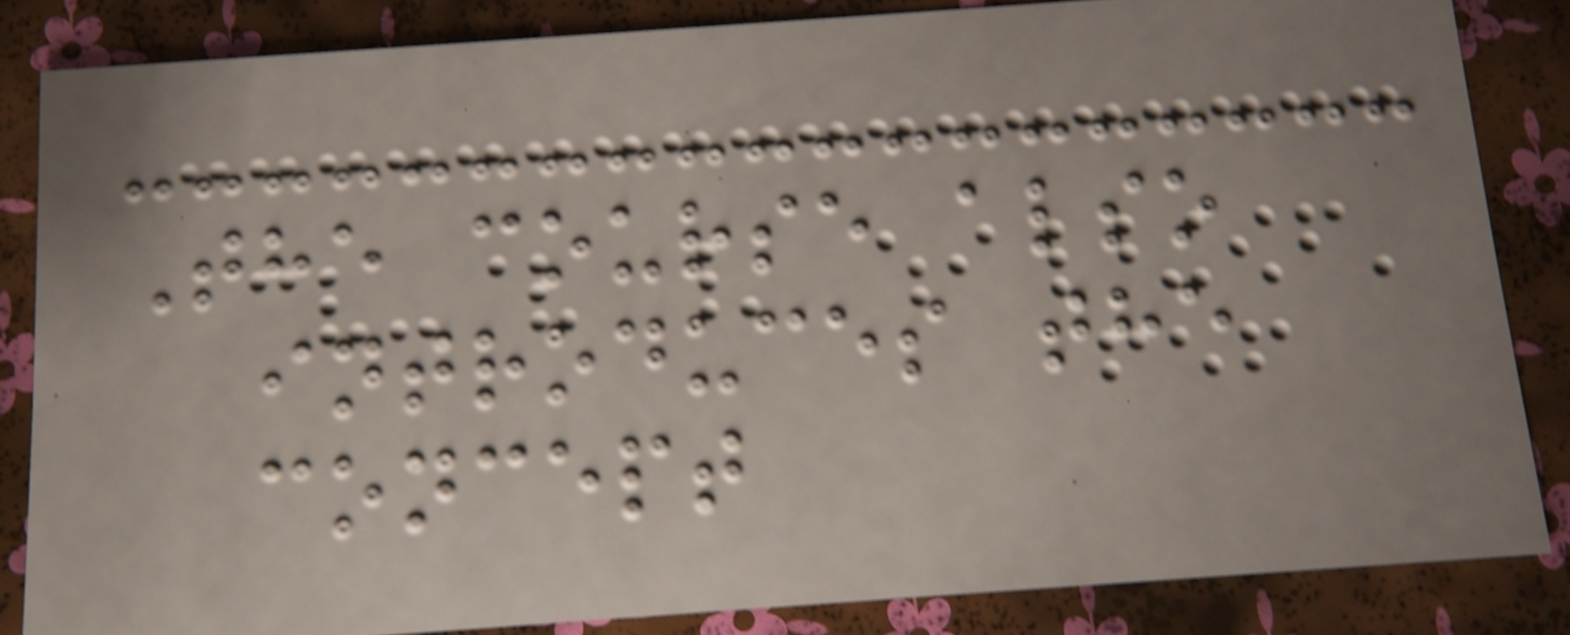The course also
introduces the
concept
